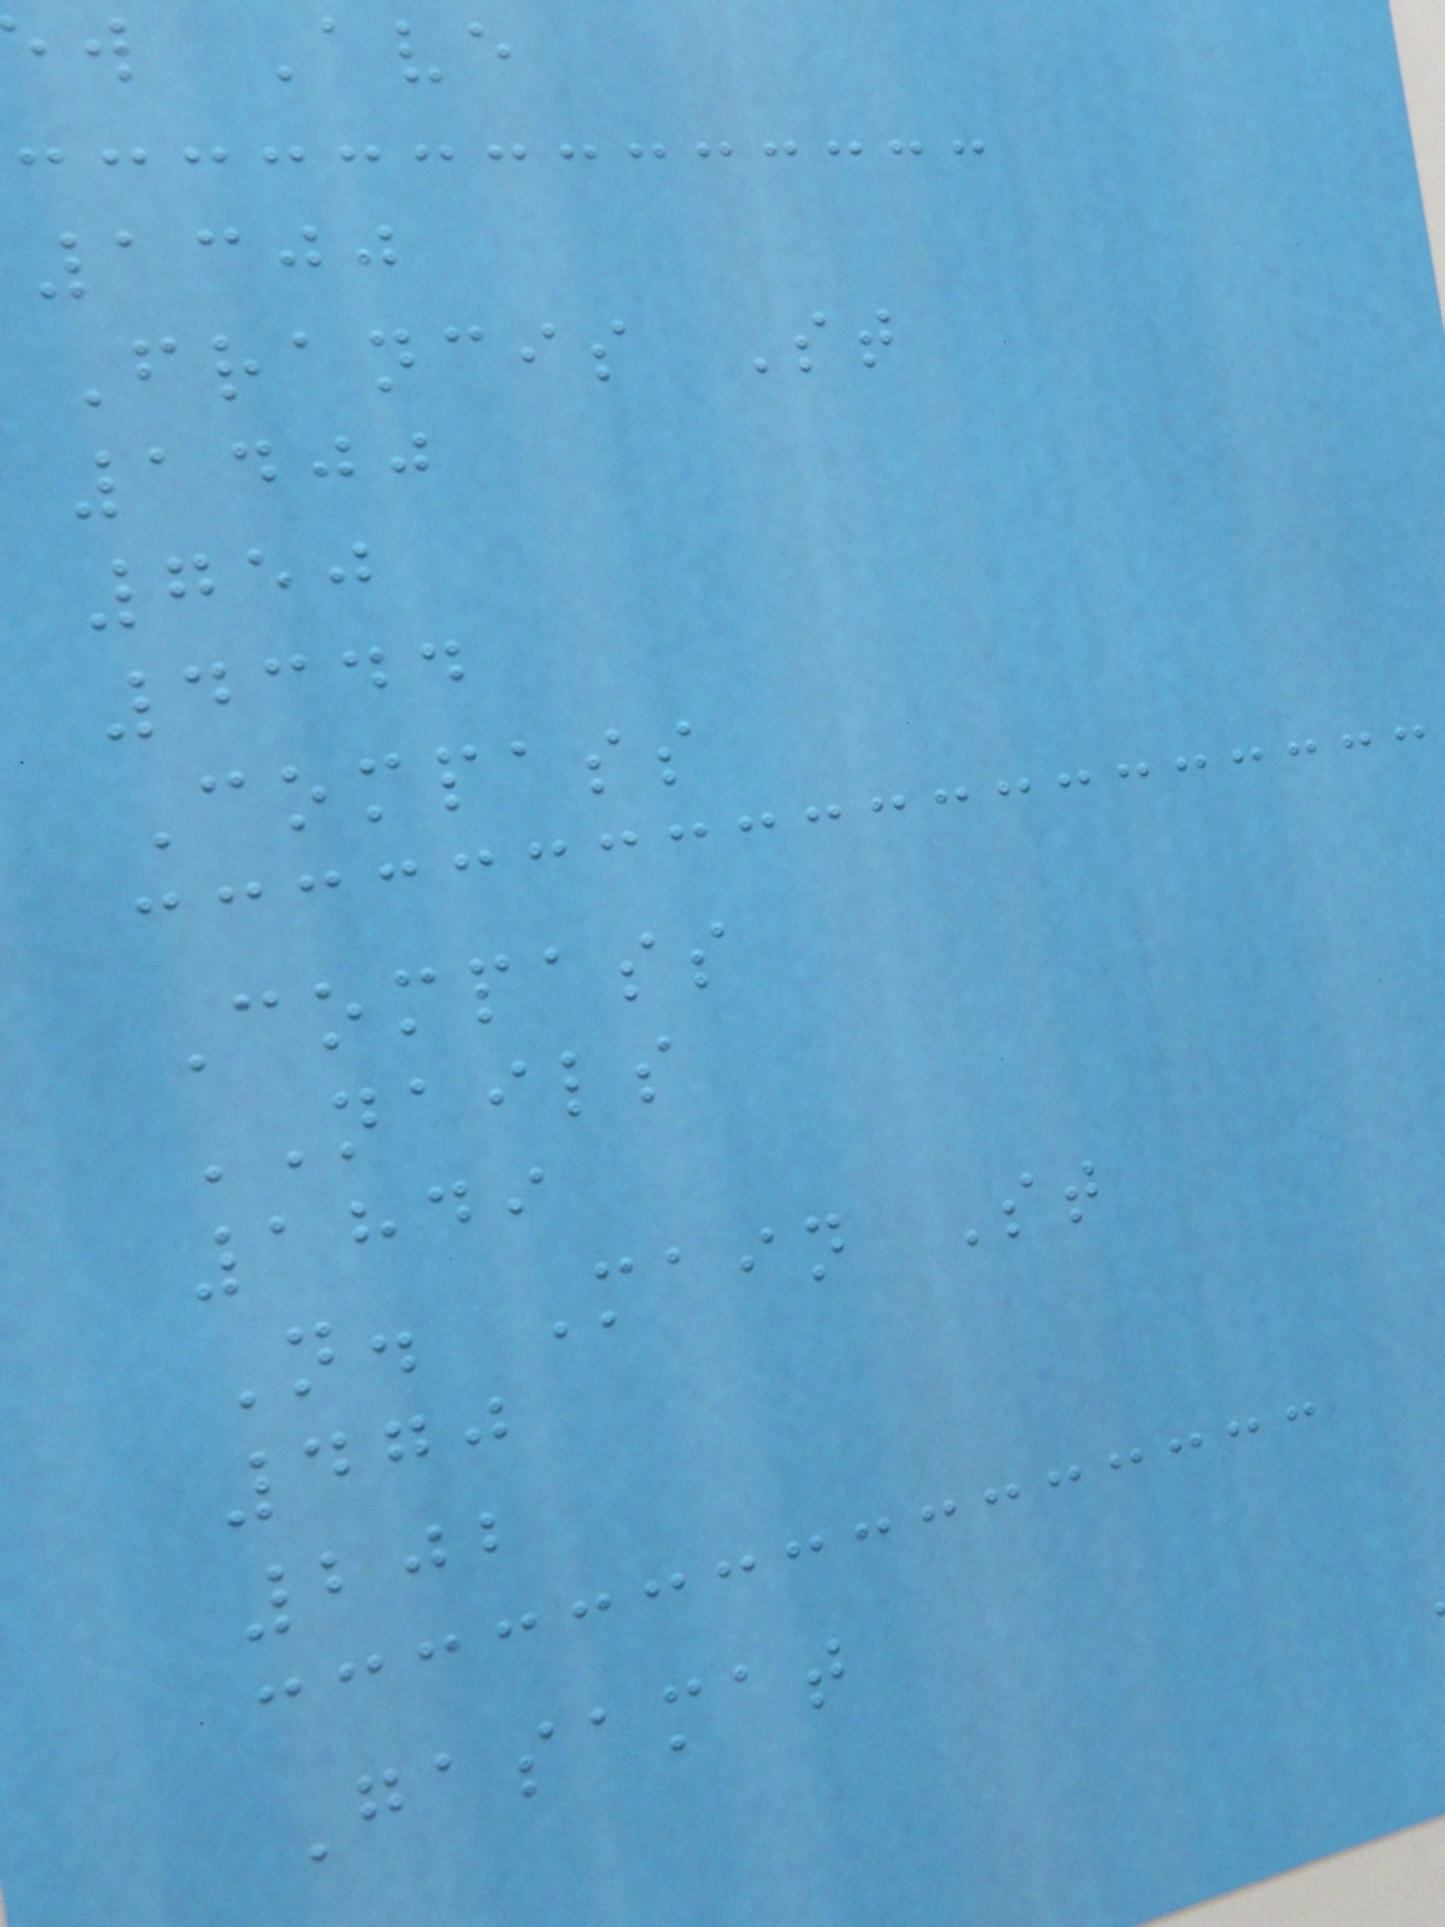w Ave
1300
Francis St
1400
750
4344
Compass
Compass
NAILS
1849
N. Main St
470
202
Gasamat
